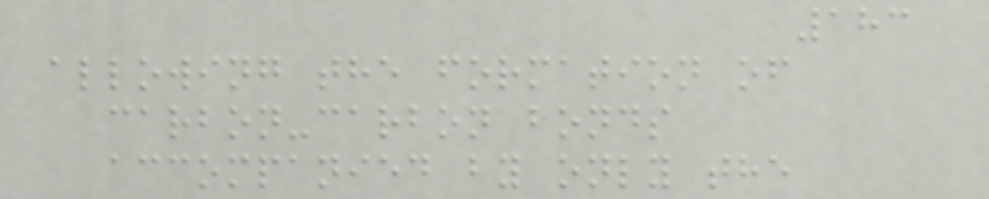183
allowing the formation of
carbon-carbon bonds
accompanied by only the
